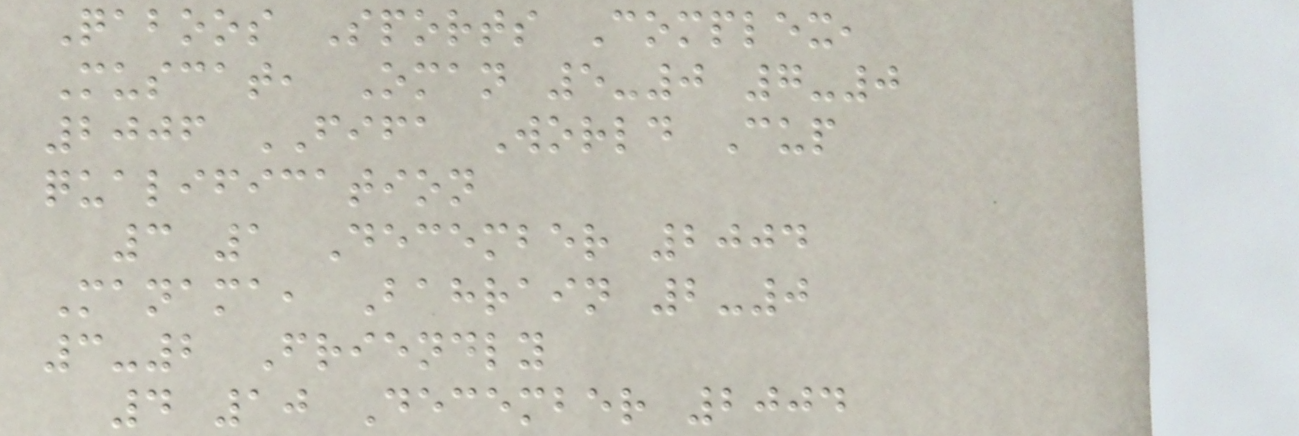Qaboos Sports Complex,
Muscat, Oman 5-0 7-0
2006 FIFA World Cup
qualification
3 1 December 2004
Manama, Bahrain 2-0
3-2 Friendly
4 10 December 2004
